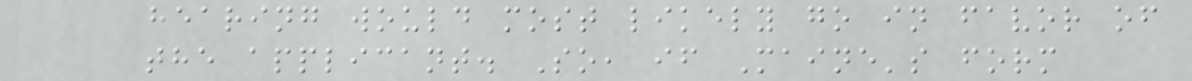hearing would most likely go in favor of
the applicant. So, if Maine's form
